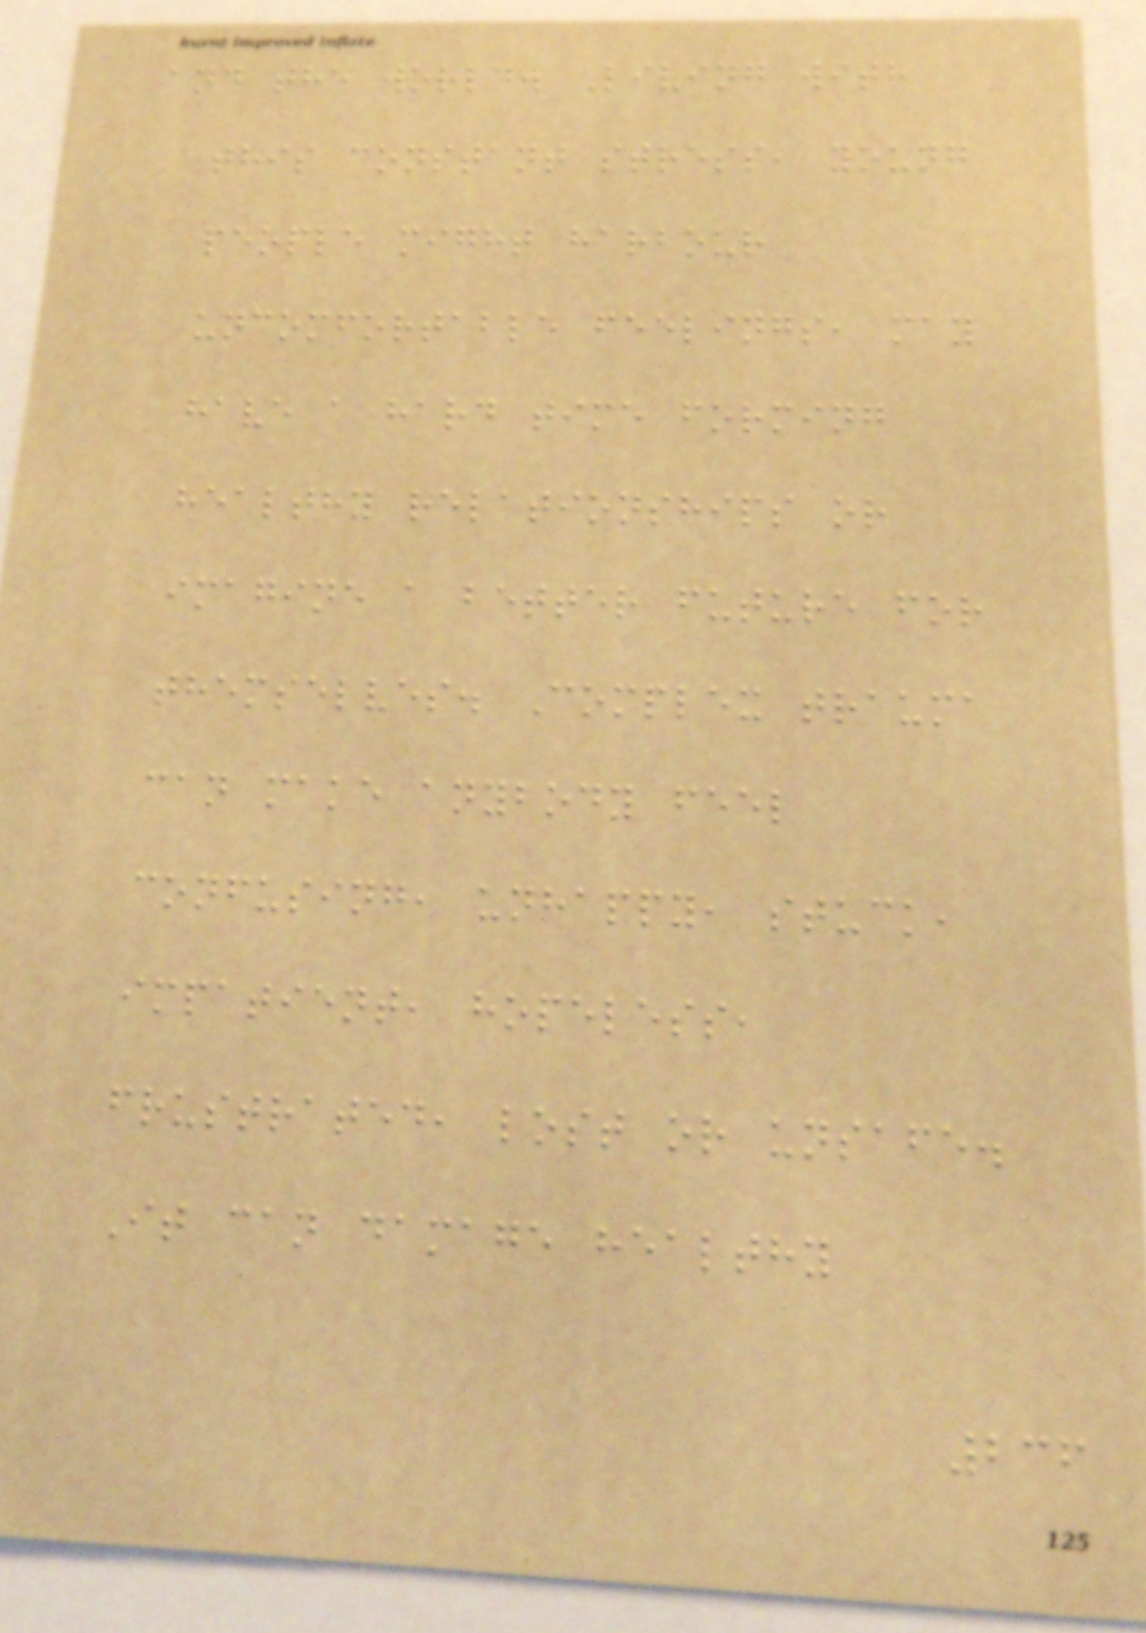and the world. Living with
this constant stress, young
people might harbour
uncomfortable feelings, may
have a hard time forming
healthy relationships or
imagine a better future for
themselves. Complex trauma
can make anybody feel
confusing, unhappy, stuck,
impatient, hopeless,
frustrated, lost or unsafe.
It can damage healthy
236
